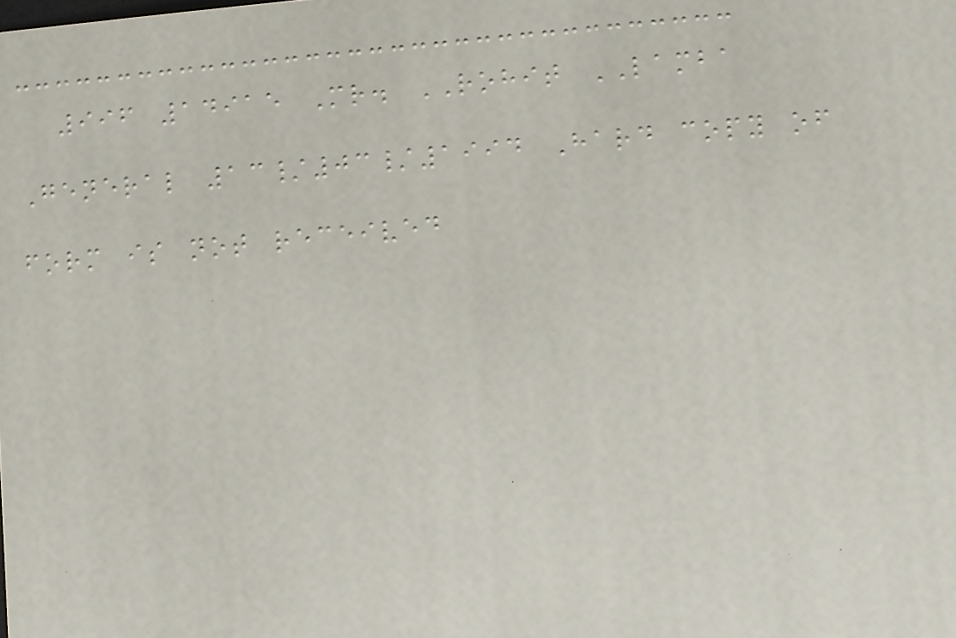996 14915 Mr. ROHIT LAMBA
General 13/03/1994 Hard copy of
form is not received
